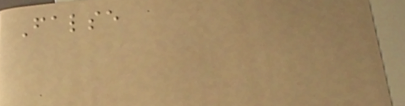False
